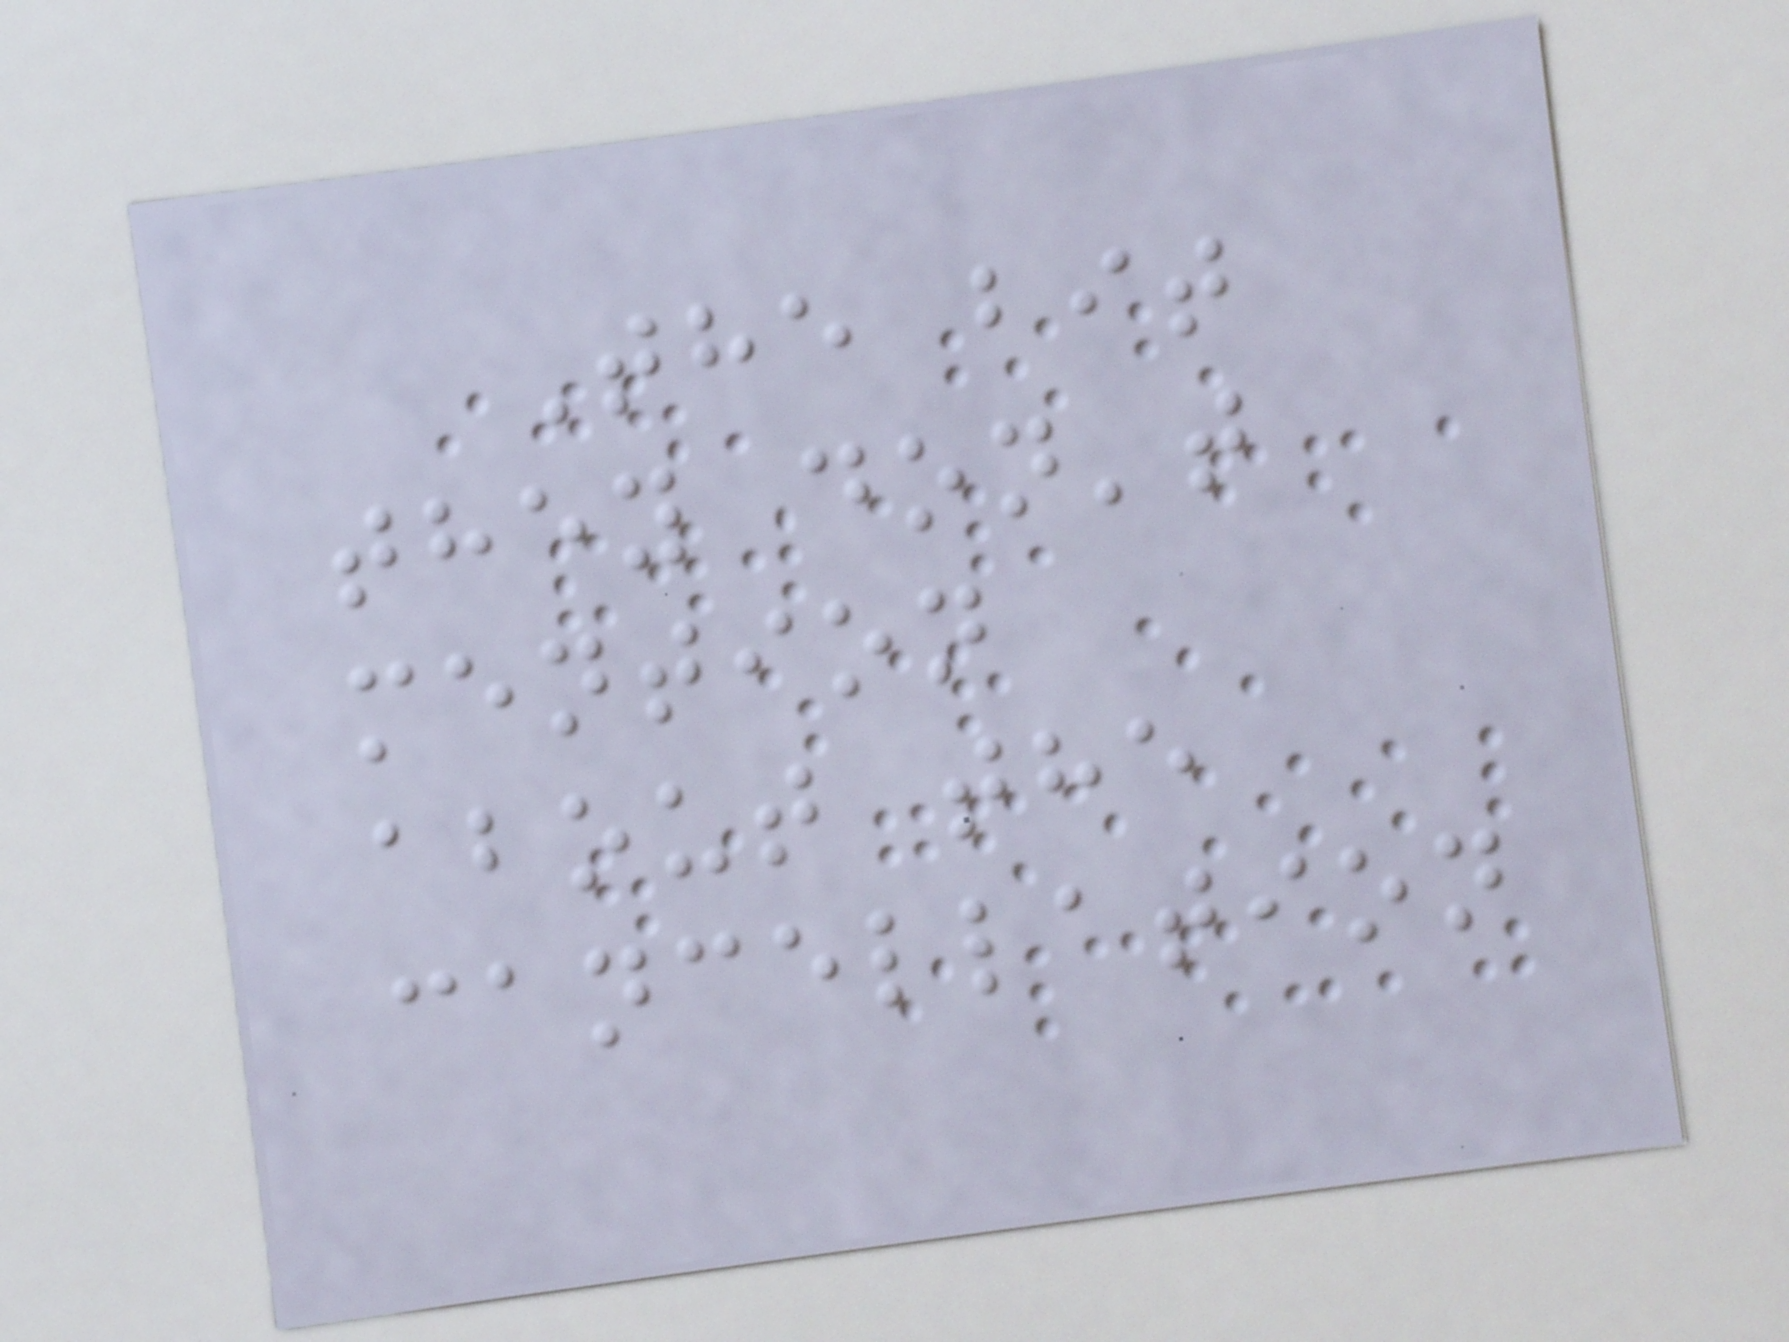The bit
they don't
mention
about the
cancellation
